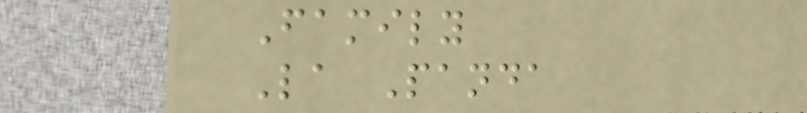Family
La Panda
